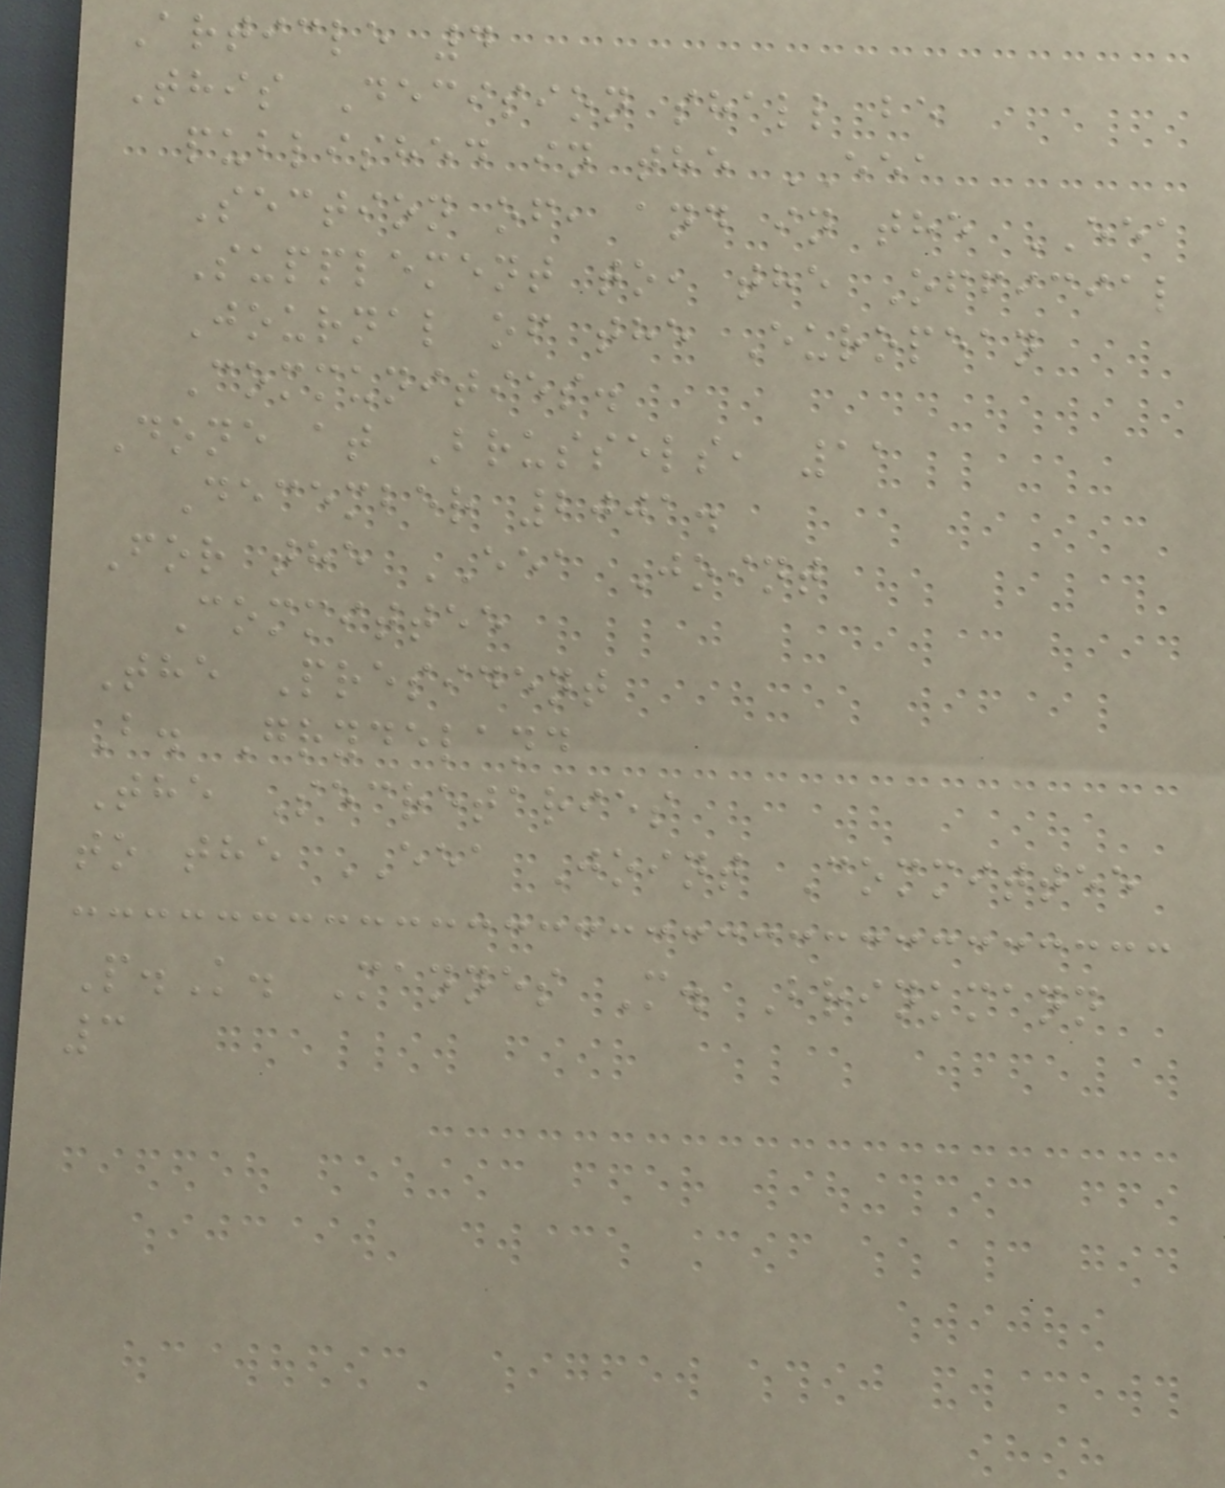Article 4
This Decision shall be
published in the EEA
Section of, and in the EEA
Supplement to, the Official
Journal of the European
Communities.
Done at Brussels, 11
December 2001.
For the EEA Joint
Committee
The President
B. Grydeland
The Secretaries
to the EEA Joint Committee
P.K. Mannes M. Brinkmann
3
